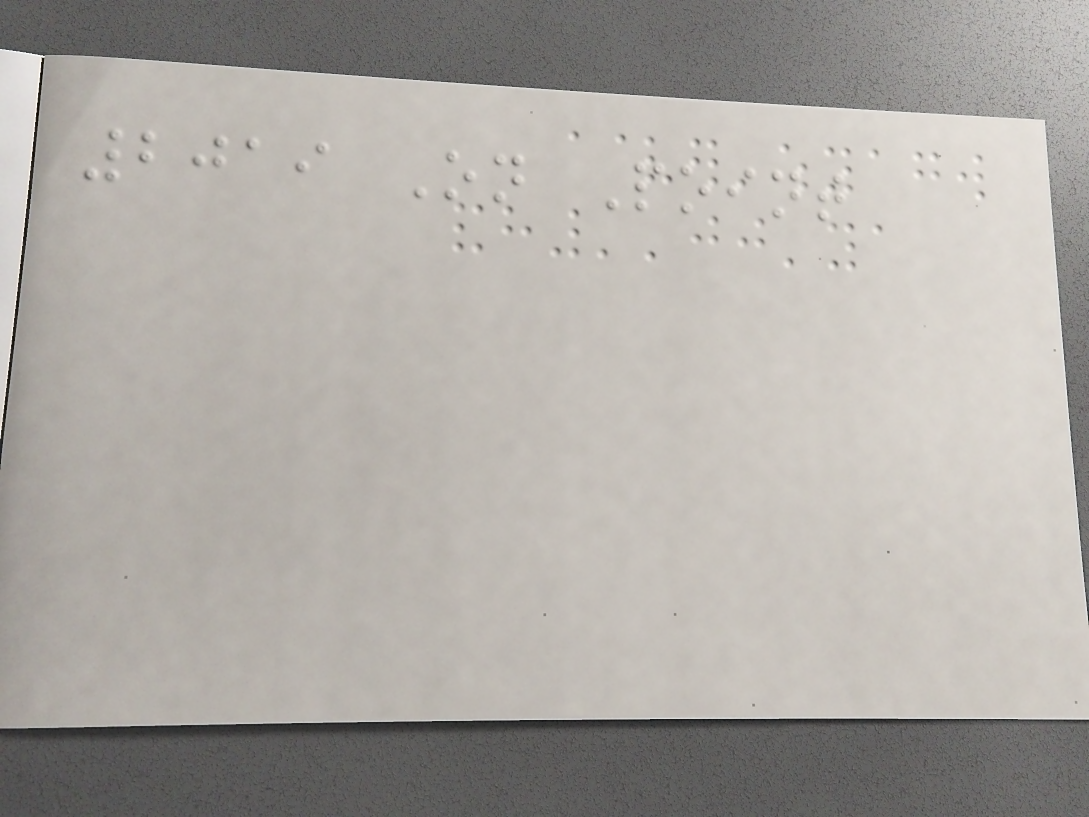2019 On Point
